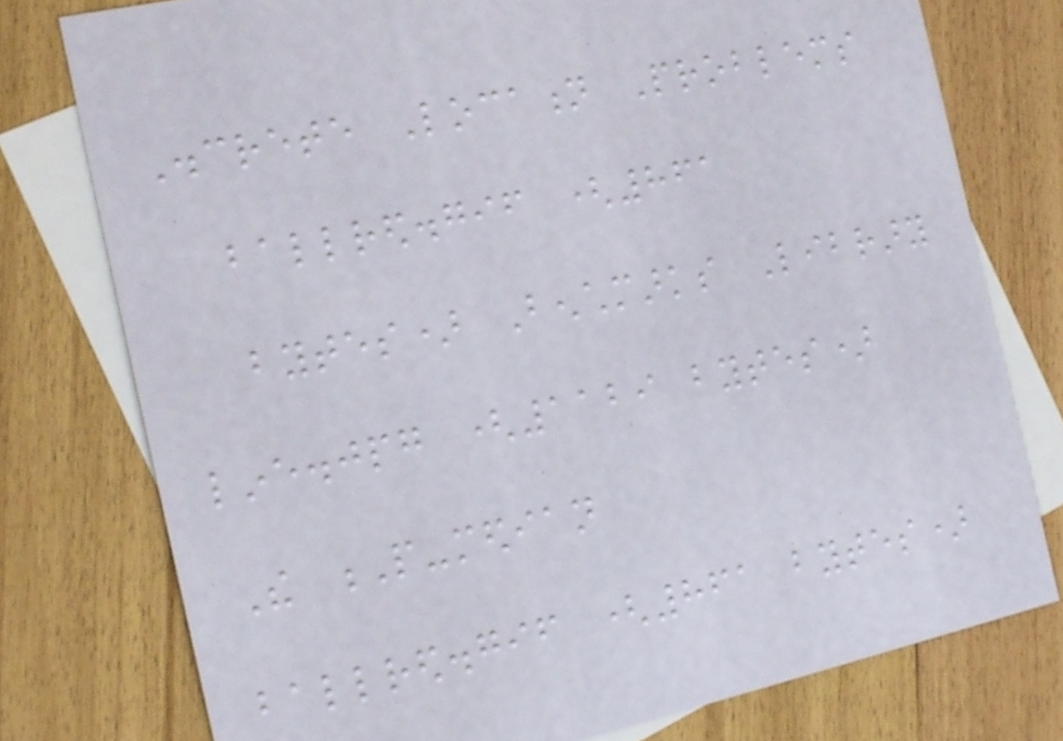Discrete Location Problems
ballred.gif (861
bytes) Benchmarks Library
line.jpg (1129 bytes)
The P-median
ballred.gif (861 bytes)
